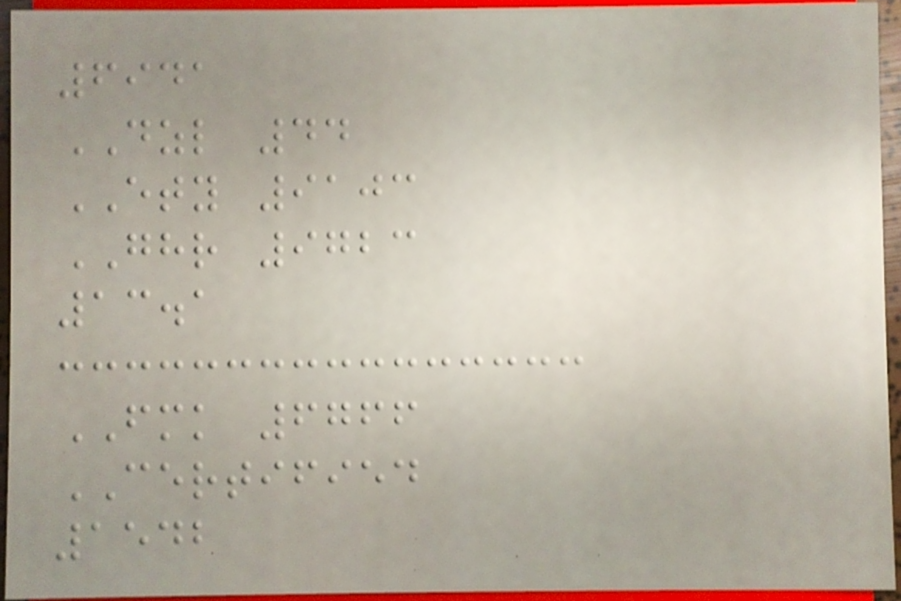6941
DZL 44
ETY 9103
GHR 9723
13.1
FMK 6766
CERTIFIED
1542
